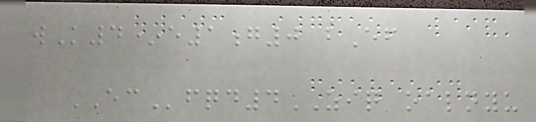wK4*e1g0 bEf
ECfqd4ZIQ oalnyu
